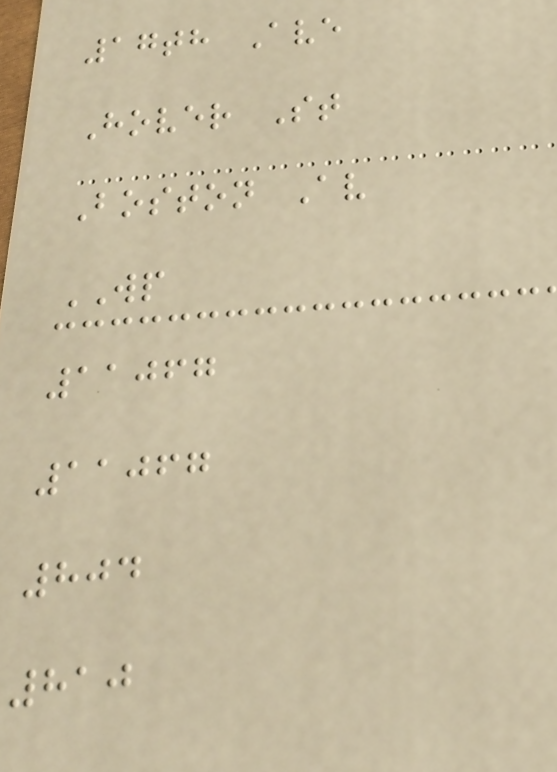17th Ave
Hover St
Boston Av
WP
11067
11067
804
810
